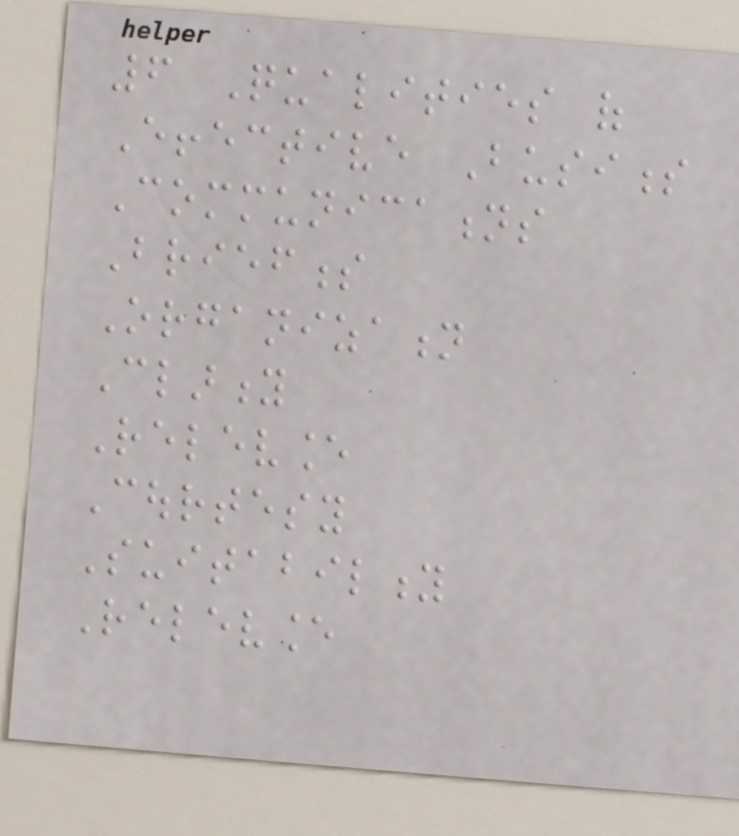6 Qualities of
Effective Business
Communications
Briefness
Organization
Clarity
Relevance
Courtesy
Suitability
Relevance
